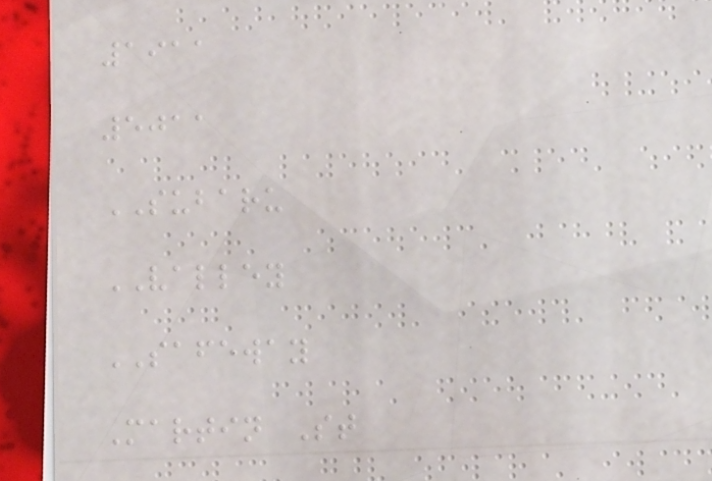1911
5011
SUBARU
VALLEY
SAFEWAY
Martin St
